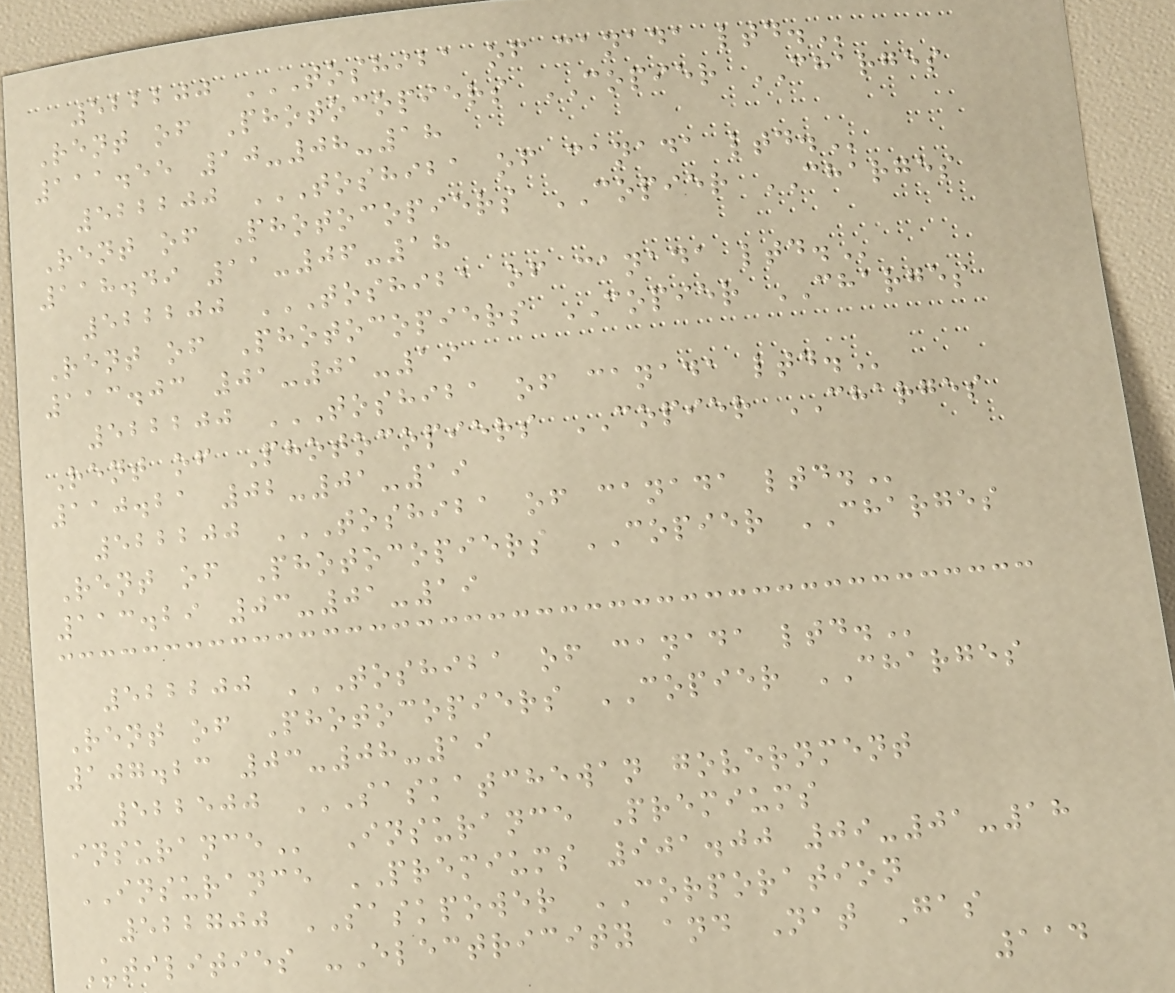522200 TOSHIBA OF CANADA LTD.
Rent of Photocopiers COPIER CHARGES
111.55 10-08-18
522200 TOSHIBA OF CANADA LTD.
Rent of Photocopiers COPIER CHARGES
118.49 11-06-18
522200 TOSHIBA OF CANADA LTD.
Rent of Photocopiers COPIER CHARGES
113.03 01-01-19
522200 TOSHIBA OF CANADA LTD.
Rent of Photocopiers COPIER CHARGES
110.21 02-01-19
522200 TOSHIBA OF CANADA LTD.
Rent of Photocopiers COPIER CHARGES
113.29 03-01-19
522200 TOSHIBA OF CANADA LTD.
Rent of Photocopiers COPIER CHARGES
107.23 03-08-19
522500 SASKATCHEWAN GOVERNMENT
INSURANCE Insurance Premiums
INSURANCE PREMIUMS 901.00 09-01-18
522700 SASKPOWER CORPORATION
Utilities -Electricity and Nat Gas
114
